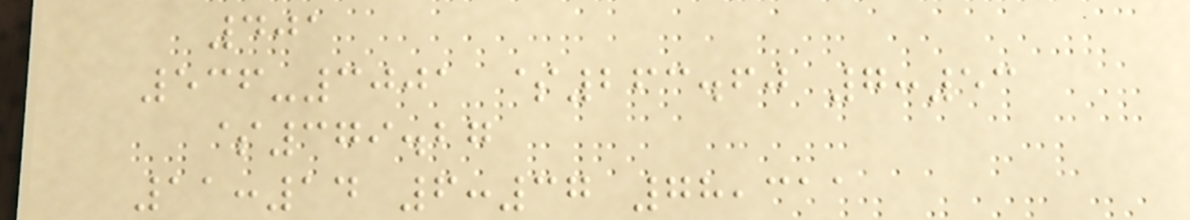401
536-3001 $263.60 7:53
$379.27
11:14 6:37 78,311
